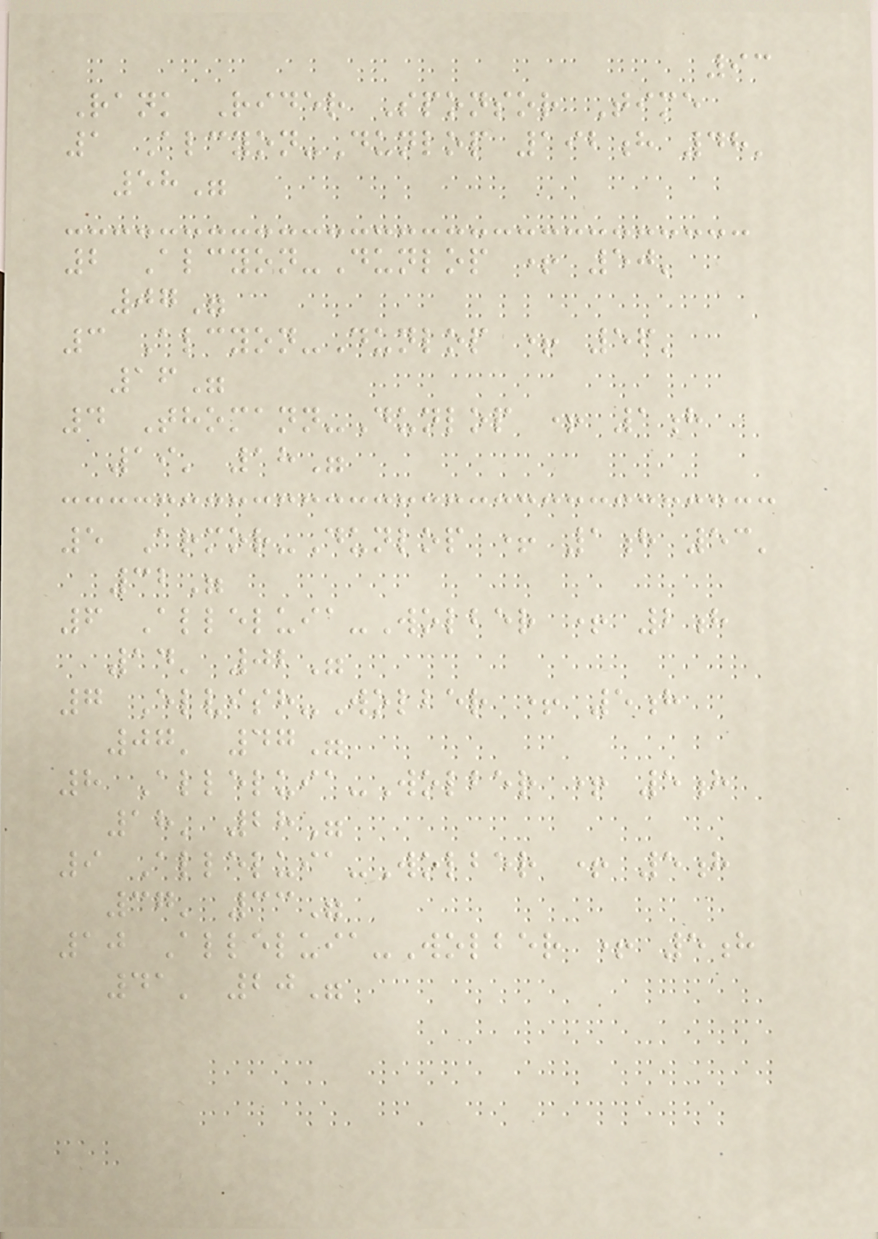93
Rank Rider Sponsor Time
1 Alcyon-Dunlop 192h 48'
58"
2 Alcyon-Dunlop + 50'
07"
3 Alcyon-Dunlop + 56'
16"
4 Thomann-Dunlop + 1h
19' 18"
5 Armor-Dunlop + 1h 53'
32"
6 Alleluia-Wolber + 2h
14' 02"
7 Elvish-Wolber + 5h
07' 47"
8 Alleluia-Wolber + 5h
18' 28"
9 Alleluia-Wolber + 5h
37' 33"
10 Alleluia-Wolber + 5h
41' 20"
